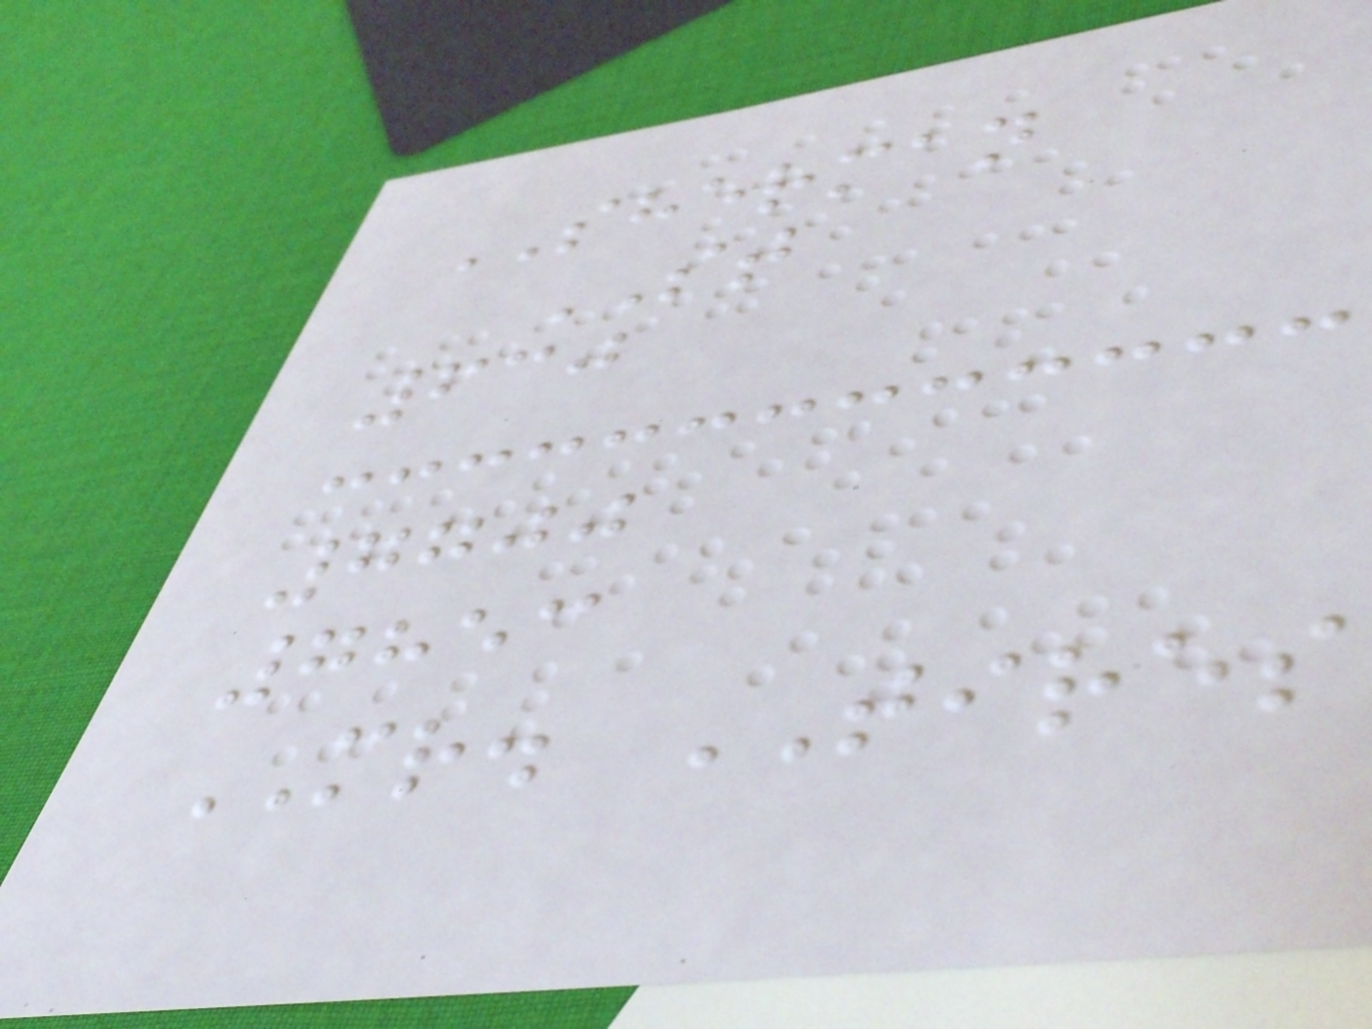SHERMAN
ST
630
7700
7853
MR. TIRES
